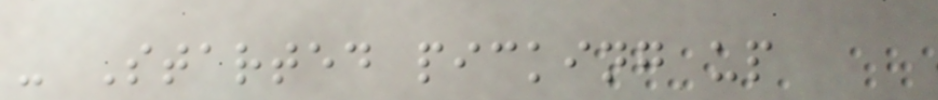- Started picking up
